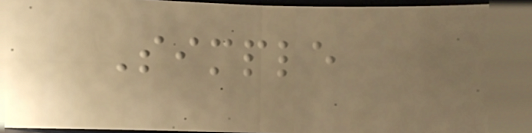Simple
